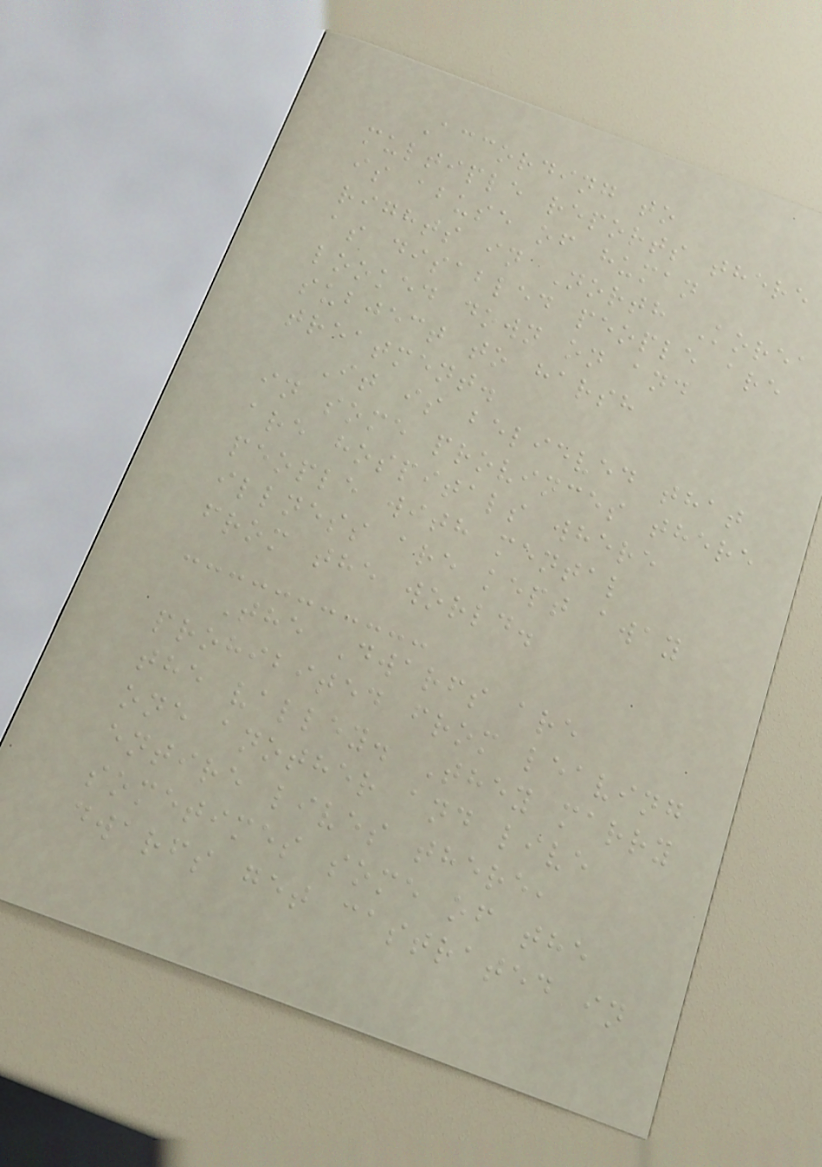According to
multiple reports there
is abuse of human
rights in North Korea
as disabled people are
looked down on and
subject to harsh
treatment.
It is believed that
in some provinces there
are hospitals where
people with mental
illness are kept away
from the world.
The Dwarfs are
prohibited from leaving
the valley. They marry
one another and live
entire lives there,
sometimes some of the
dwarfs get castrated in
